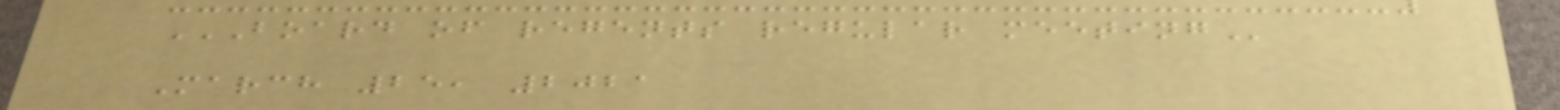BOARD OF REGENTS REGULAR MEETING
March 25, 2021
